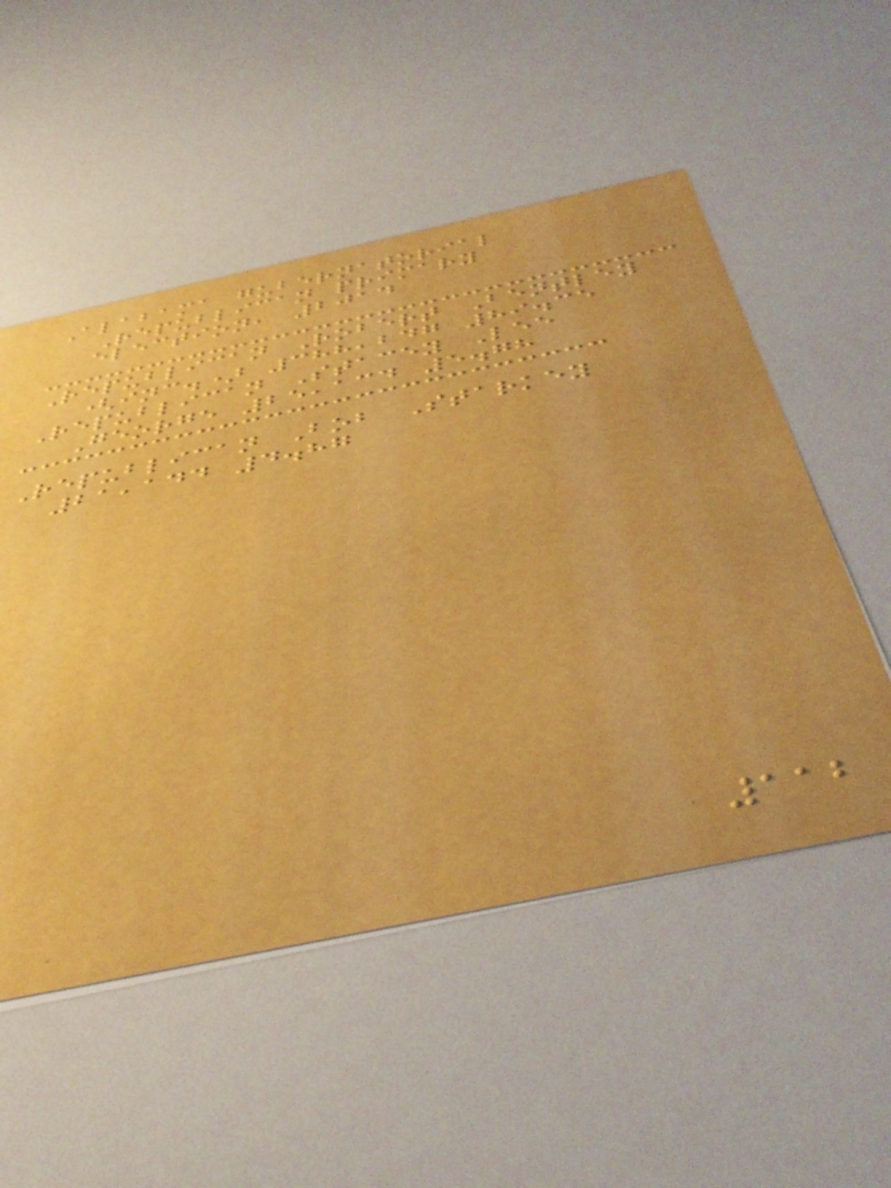Alabama gubernatorial
Republican primary
election, 2014
Republican Robert Bentley
(inc.) 388,247 89.35
Republican Stacey Lee
George 25,134 5.78
Republican Bob Starkey
21,144 4.87
112
